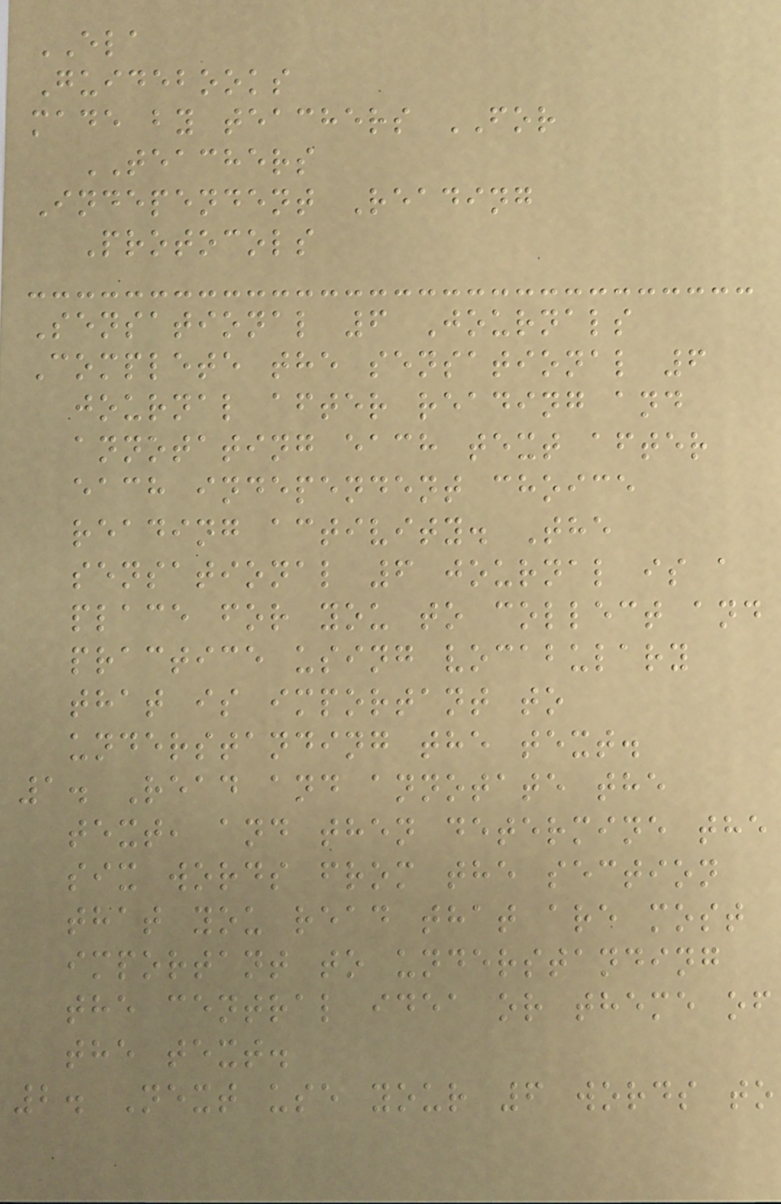ELA
Guidebooks
made by teachers FOR
TEACHERS
Independent Reading
Protocols
Sensational 6 Journals
Complete the sensational 6
journal after reading and
annotating each text after
each independent choice
reading activity. The
sensational 6 journal is a
place for you to collect and
practice using vocabulary
that is important to
understanding the text.
1. Read and annotate the
text, and then determine the
six words from the section
that you read that are most
important to understanding
the central idea or theme of
the text.
2. Next use your 6 words to
